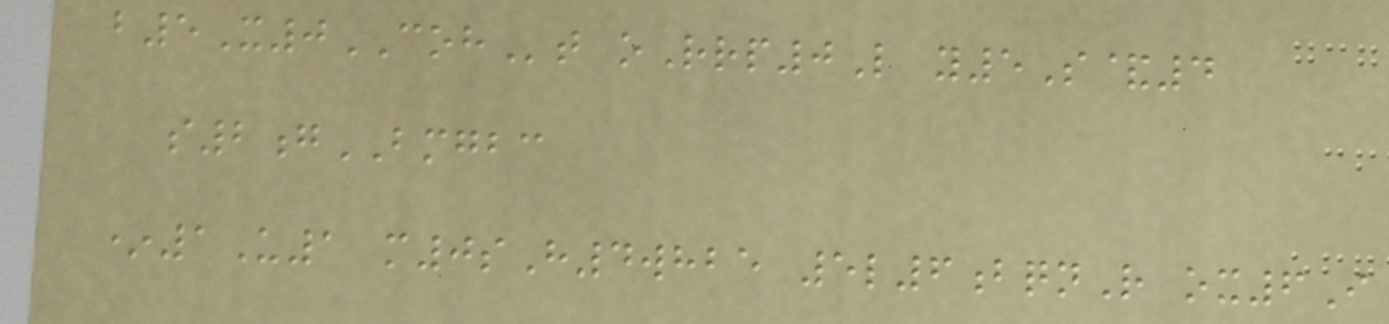b5X0COHt oRrp0L y5S&4
s2gBMGBC
*1U1 m0sH4whbe 5l6bqnR ox6I
